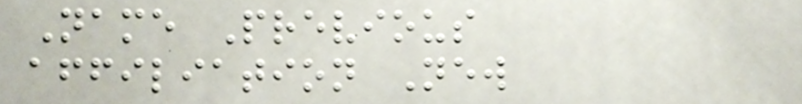Name Previous
affiliation New
